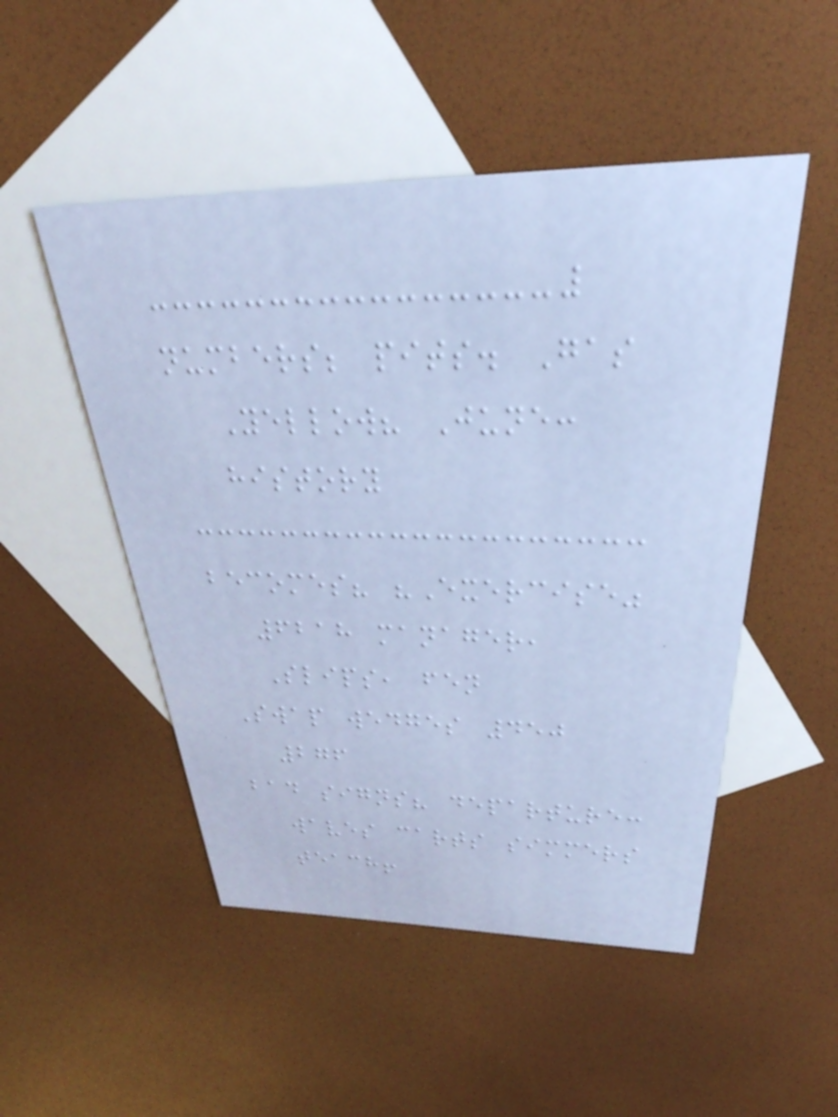numbers; pits. Gas
Yellow? June:
history
becomes? "Exercise"
6218 manager,
Slips, fen
Swap wedges 450
276
bad signs? departure:
waves carts simmers
teach!
